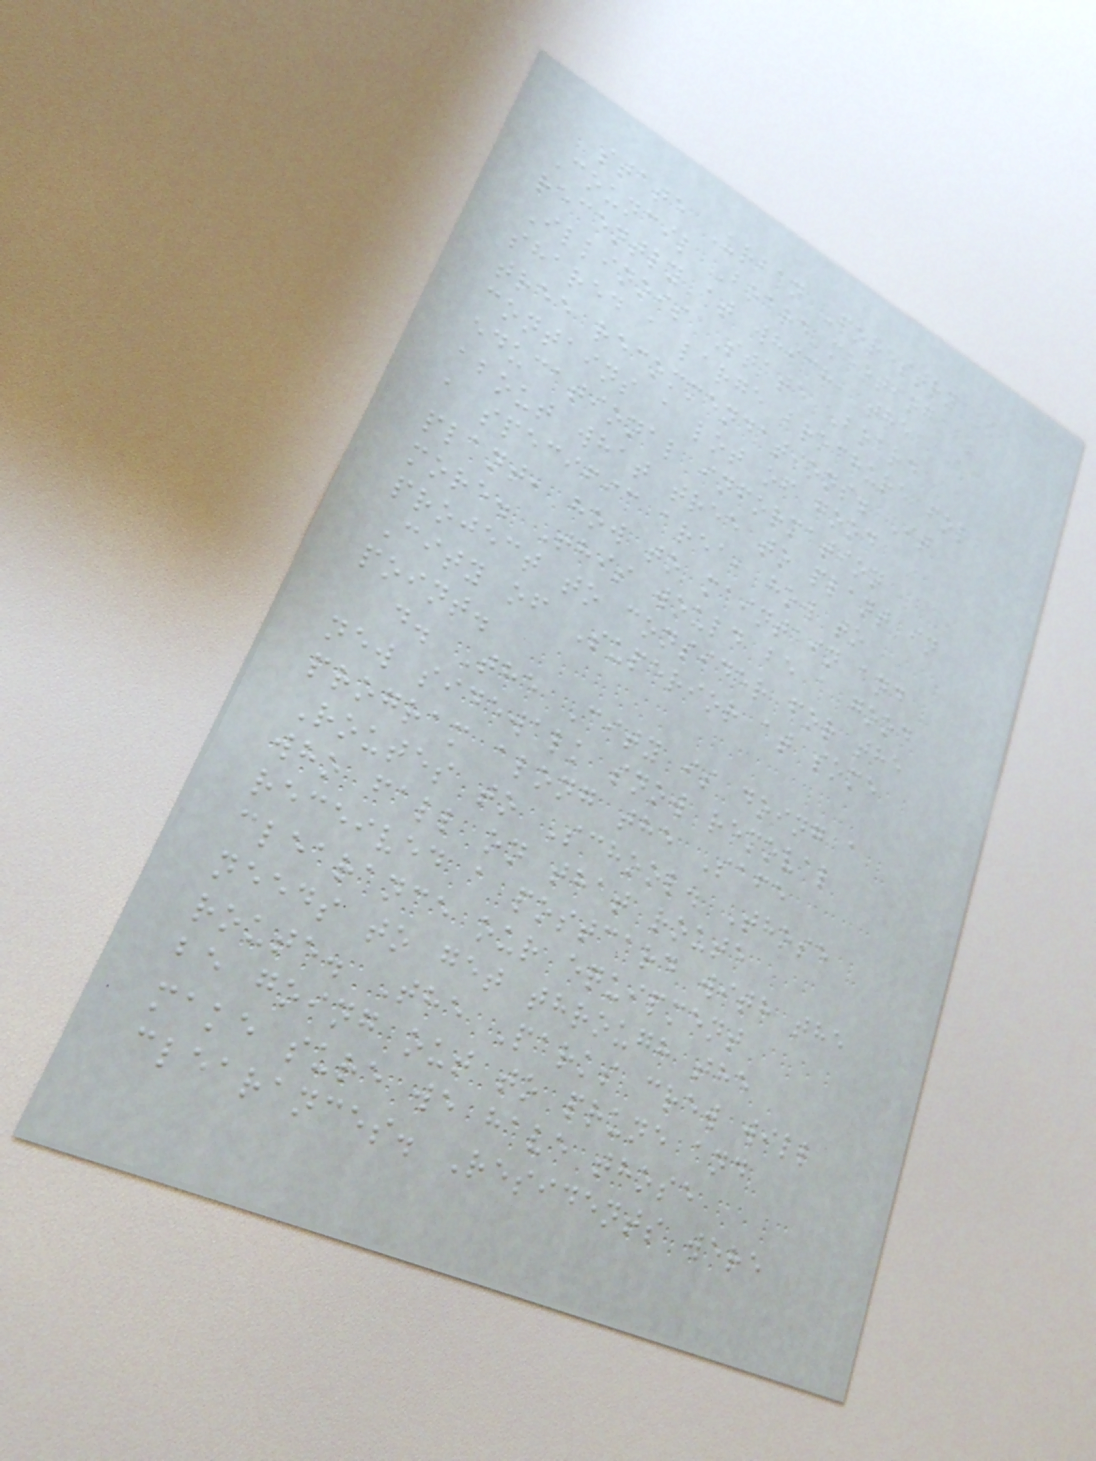state Urban Forestry
Council Board meeting
recently at which, the
Illinois State Board
shared a large brochure for
tree recommendations. It
contains a lot of good
educational information
about what tree to plant in
a specific area, how to
plant, how to maintain and
more. This would be a good
project to consider for the
City of Superior at some
point.
d. The City is doing a
new sidewalk snow removal
program along the Safe
Routes to School. Those
who fall on that route
received a postcard with the
clearance our equipment
needs to get through the
route. The Parks crew will
be going out to prune and
make sure we have those
clearances. Residents were
